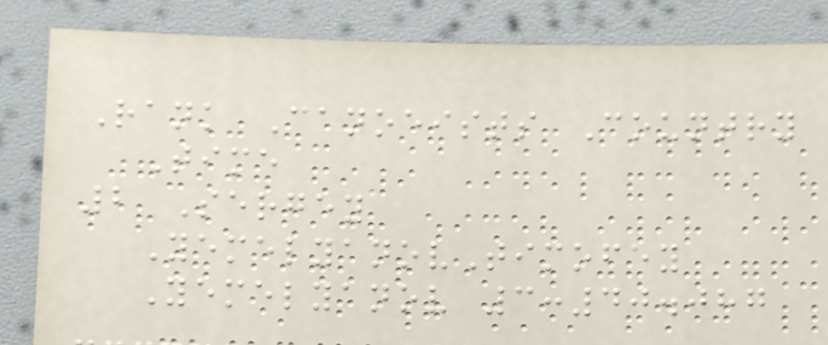Rank Canoeists Country
Time
2 Sergey
YemelyanovTimofey
Yemelyanov 3:40.087
